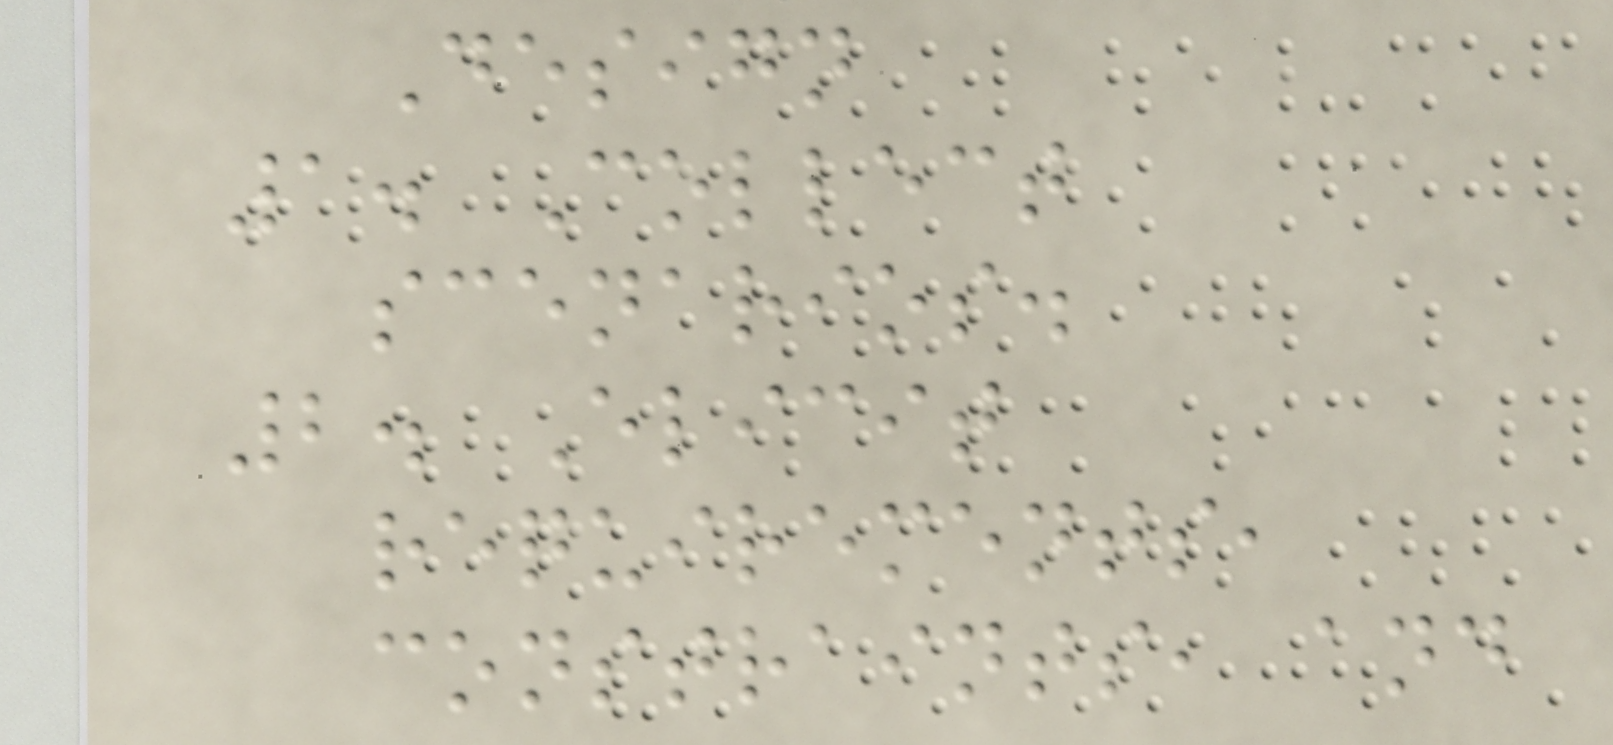Design
1. Collect
scenarios.
2. Elicit
requirements,
constraints, and
